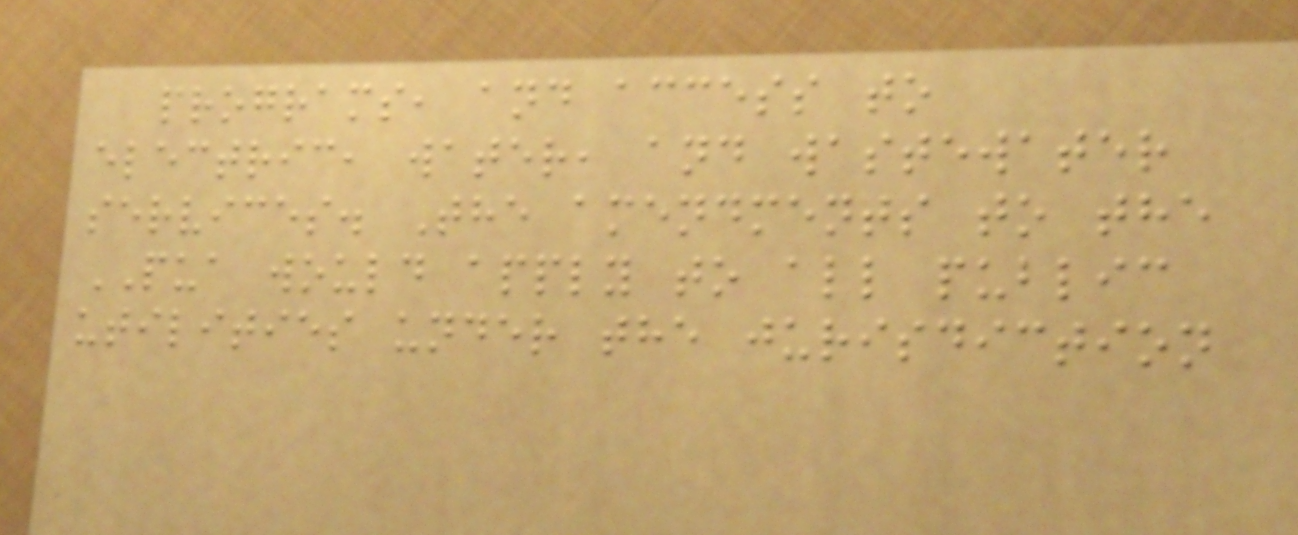programs, and access to
electric, water, and wastewater
services. The amendments to the
PUA would apply to all public
utilities under the jurisdiction
